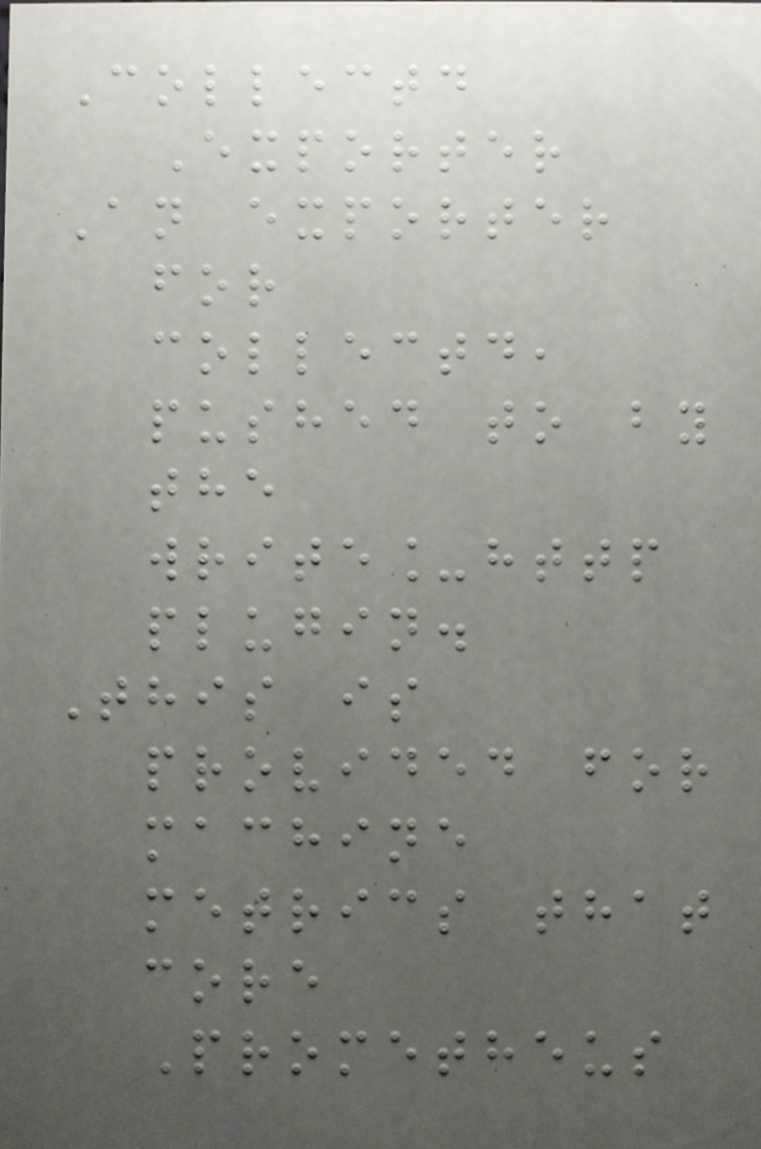Collectd
Exporter
An exporter
for
collectd,
pushed to by
the
write_http
plugin.
This is
provided for
machine
metrics that
core
Prometheus
